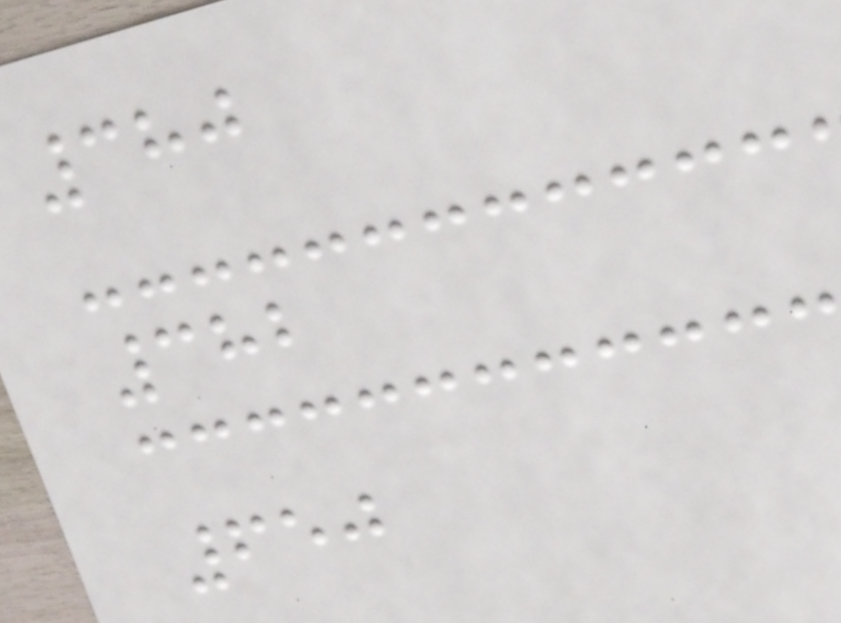380
382
650
